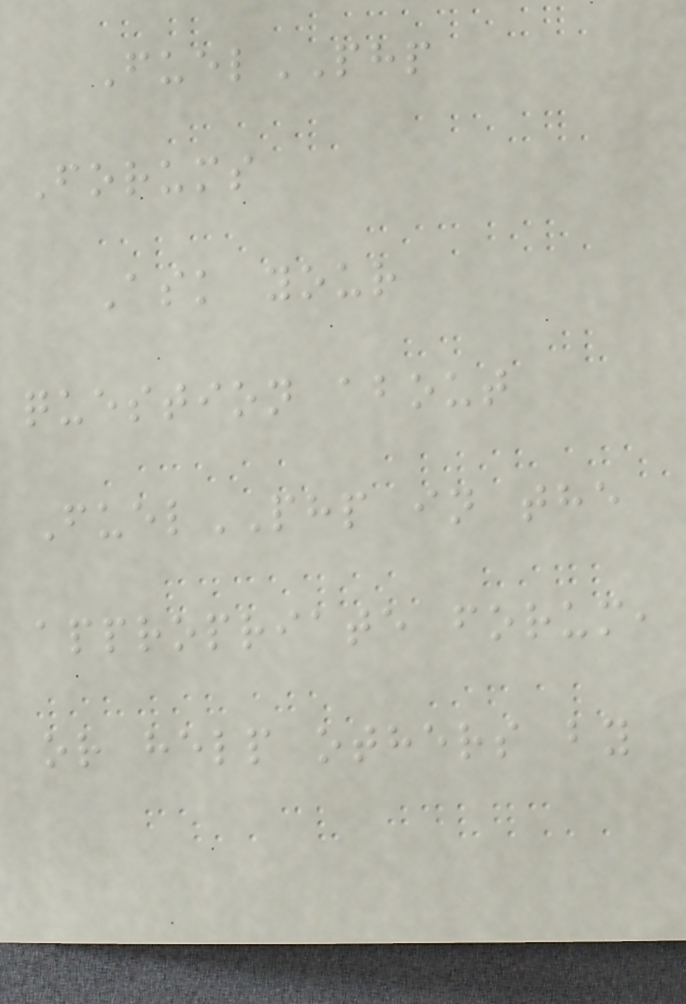FuelPHP
Forums
Ask your
question about
FuelPHP in the
appropriate forum,
or help others by
